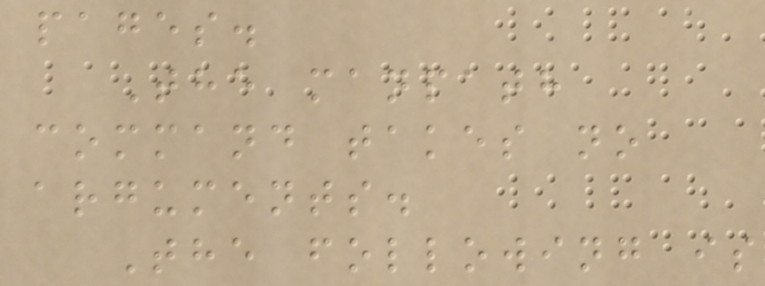pages.
The manpath
command takes no
arguments.
The following is
